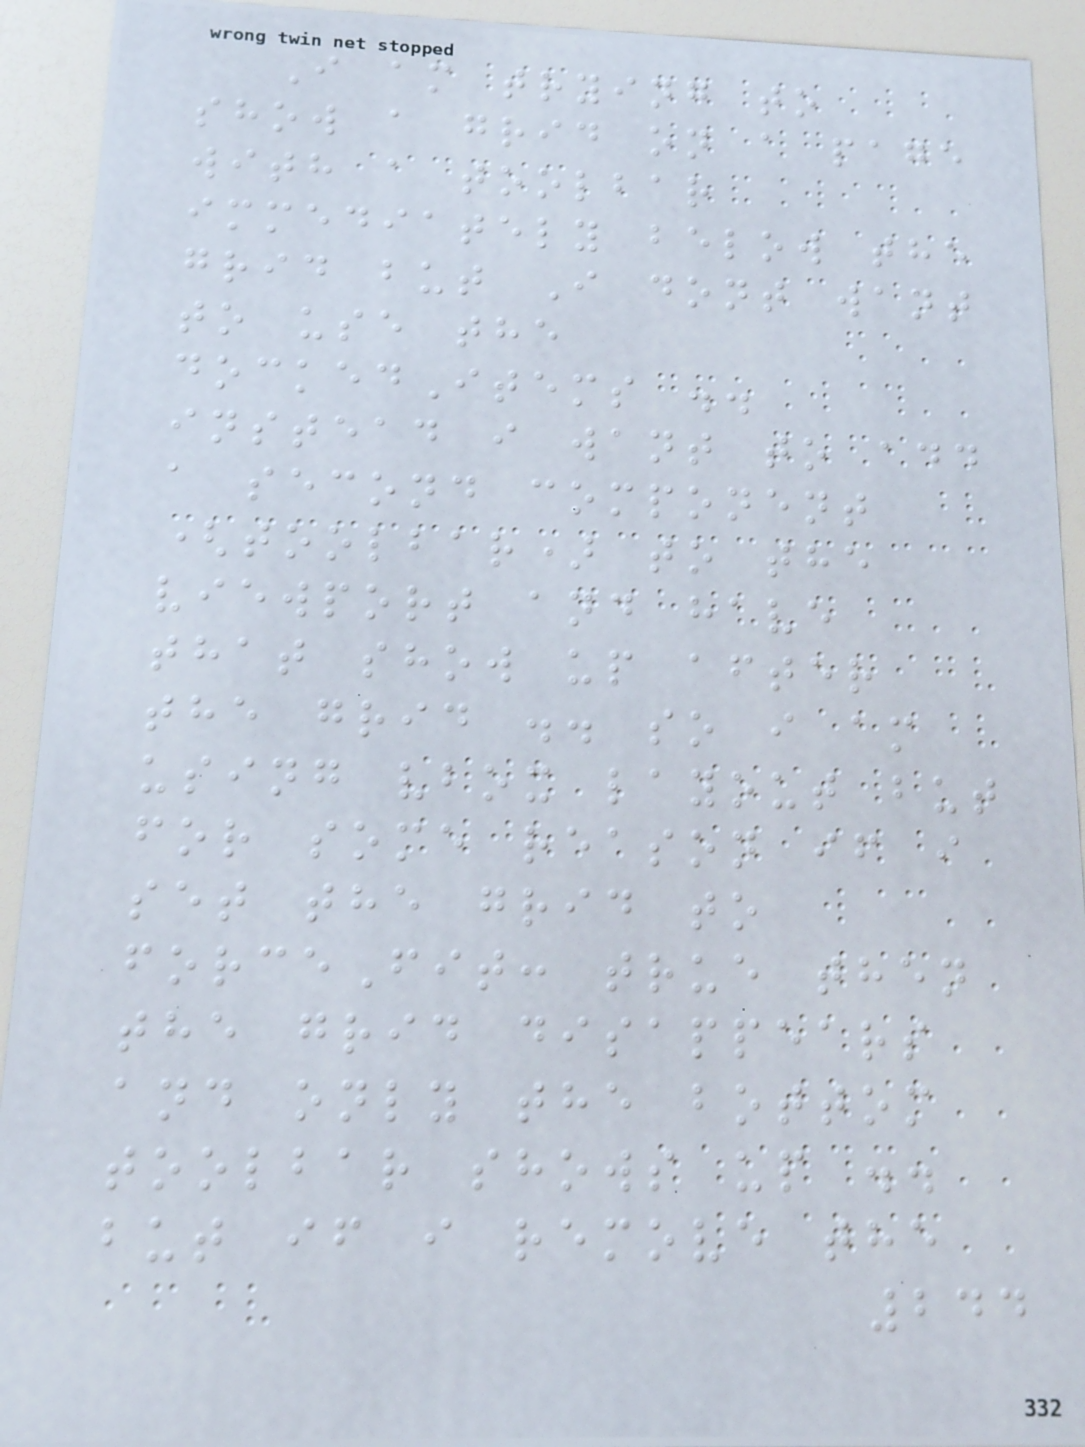I am trying to
show a grid on a page
with a toolbar
immediately below the
grid but I dont want
to use the
dockedItems ..
instead i want to add
a second component
(toolbar) to the
viewport and have
that show up after
the grid .. so i am
using vbox layout but
for some reason if i
set the grid to
forceFit: true then
the grid disappears
and only the bottom
toolbar shows up ..
but if i remove the
244
